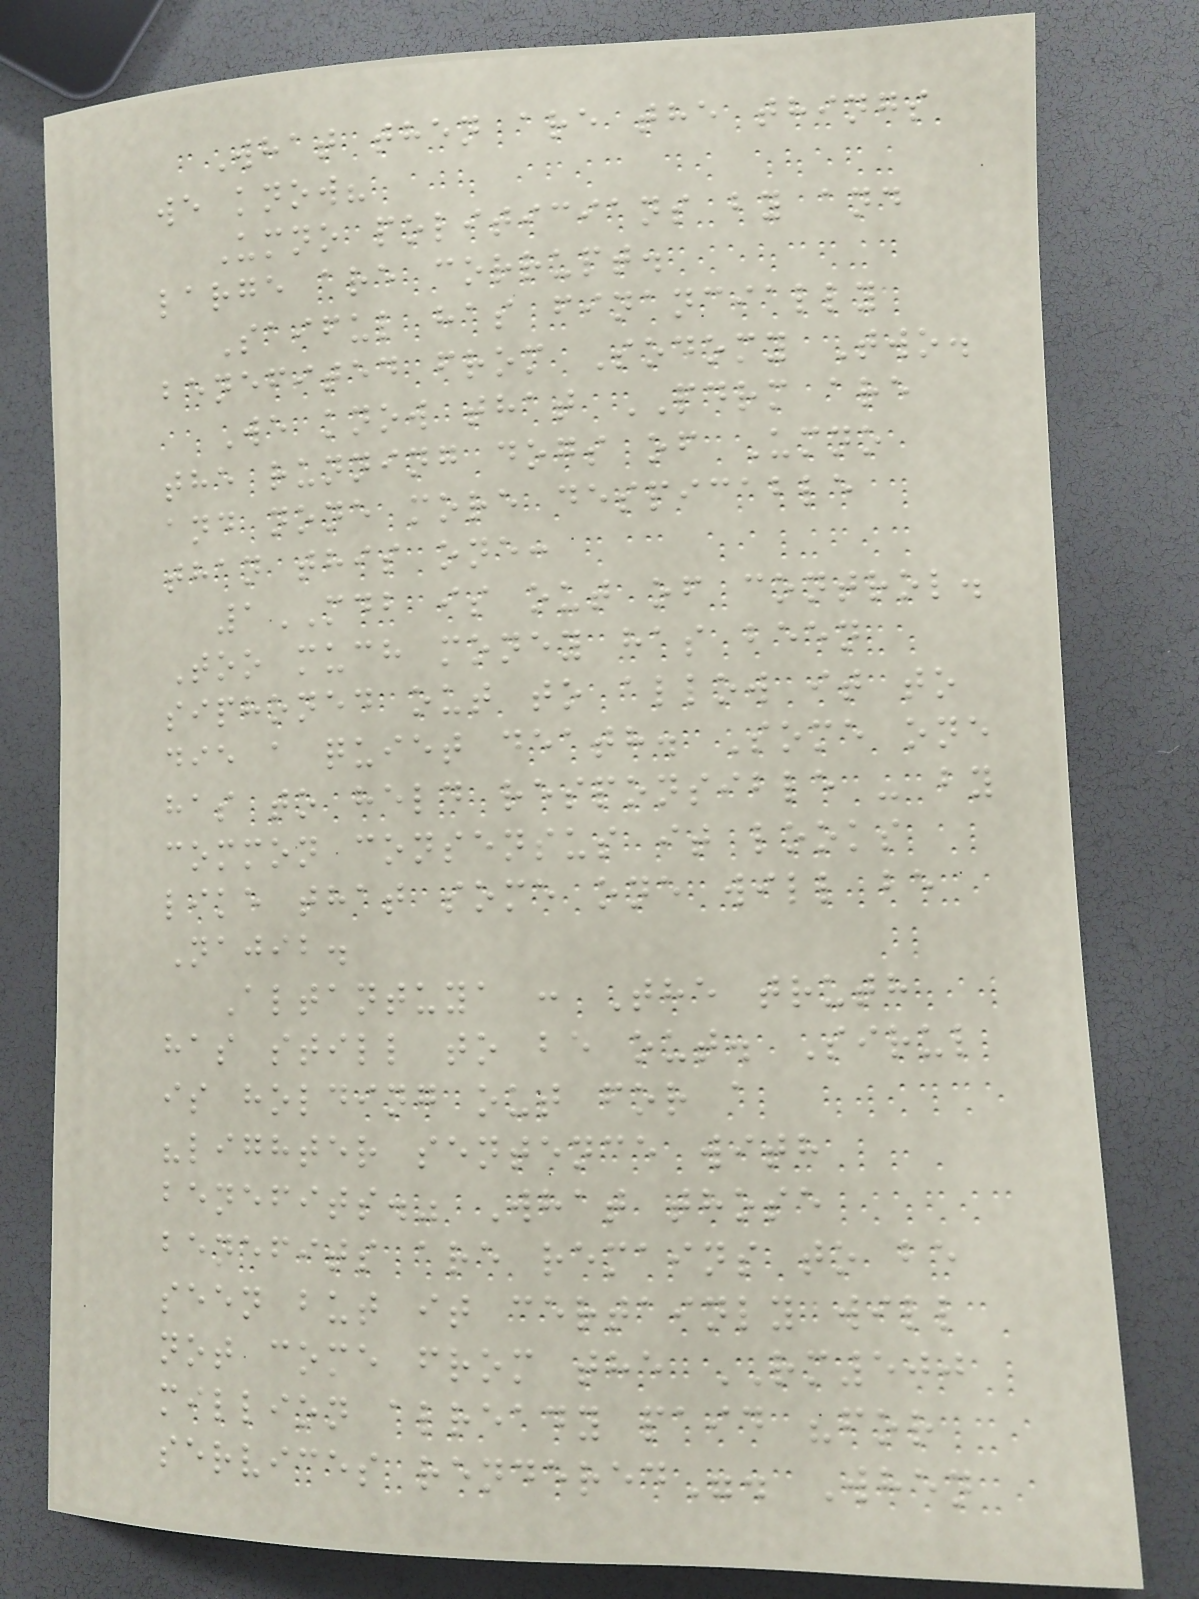What then are the things
we know?
Umno politicians by and
large are corrupt.
Saiful has financially
benefited from Sodomy Two.
We know that PDRM are
the running dogs of Umno
and none more despicable
than this one:
1MDB is out of control.
Too much money has been
siphoned out to allow it to
die a quiet death. Some one
has to held responsible - by
common consensus it looks
like that some one will be
Najib.
Altantuya : The truth
has still to be out. Sirul
is holding out for a
"lighter sentence with
benefits." What those
benefits are remains to be
seen but it certainly will
not come from the RM500
million already paid "for
services rendered". When
